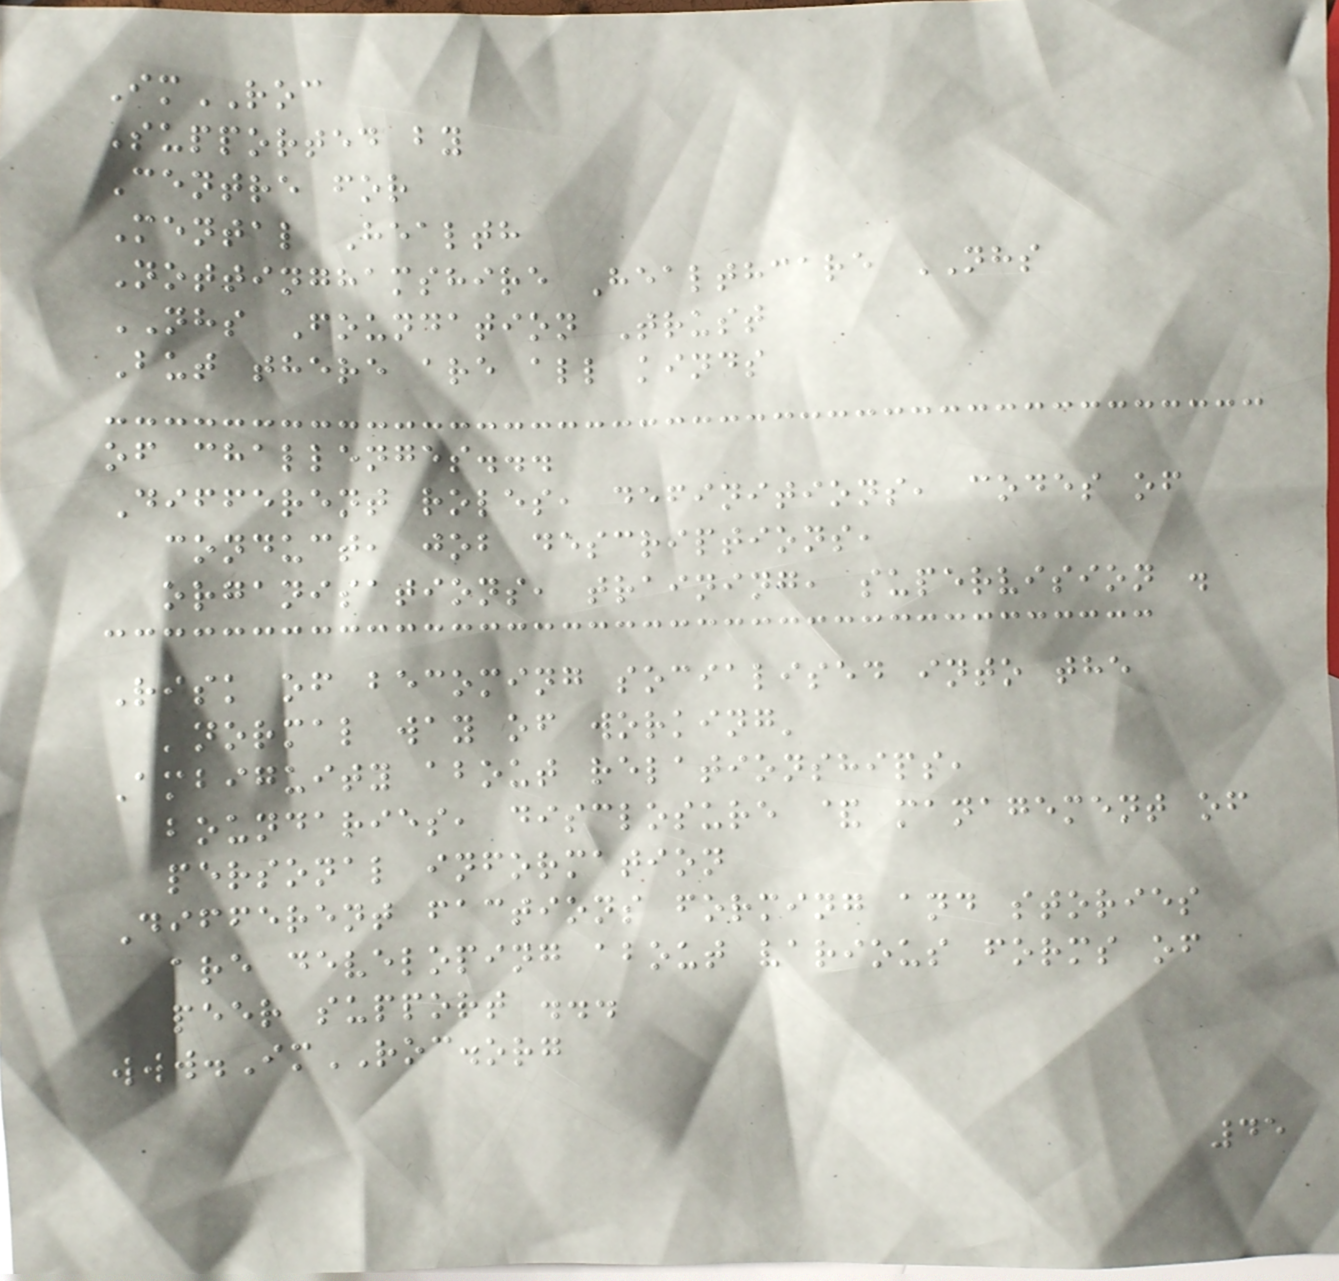ImROC
Supported by
Centre for
Mental Health
Nottinghamshire Healthcare NHS
NHS Foundation Trust
But there are all kinds
of challenges...
Different roles, definitions, codes of
conduct, job descriptions,
organisations, training, supervision .
Risk of becoming socialised into the
'normal way of working'
Ambiguity about relationships,
boundaries, disclosure & management of
personal information
Different factions forming and stories
are developing about various forms of
peer support ...
www.ImROC.org
45
